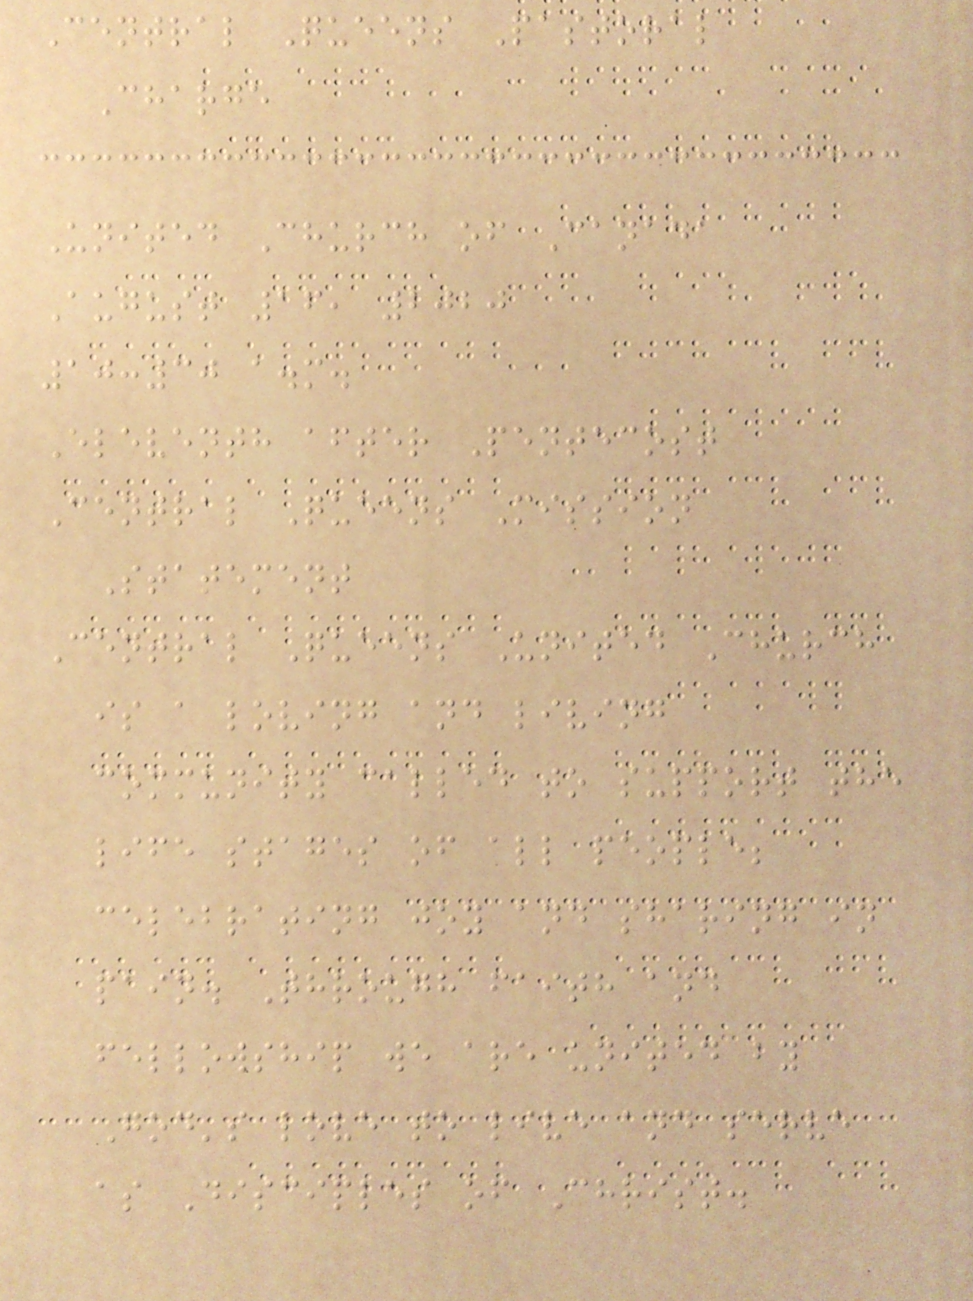Central Queens Pastoral
Charge
United Church of Canada
August 16, 2020
10:30 a.m.
Eleventh after Pentecost
Central Queens Mission
Statement
Central Queens United Church
is a loving and living
community called to support the
life stages of all people;
celebrating joy and sharing in
pain. Through faith and
fellowship we are united by
God's love to live and serve
as Disciples of Christ.
